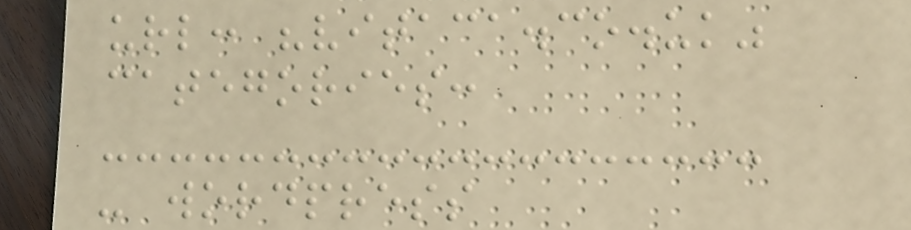url: "vitaca.co.uk"
categories:
- wordpress
